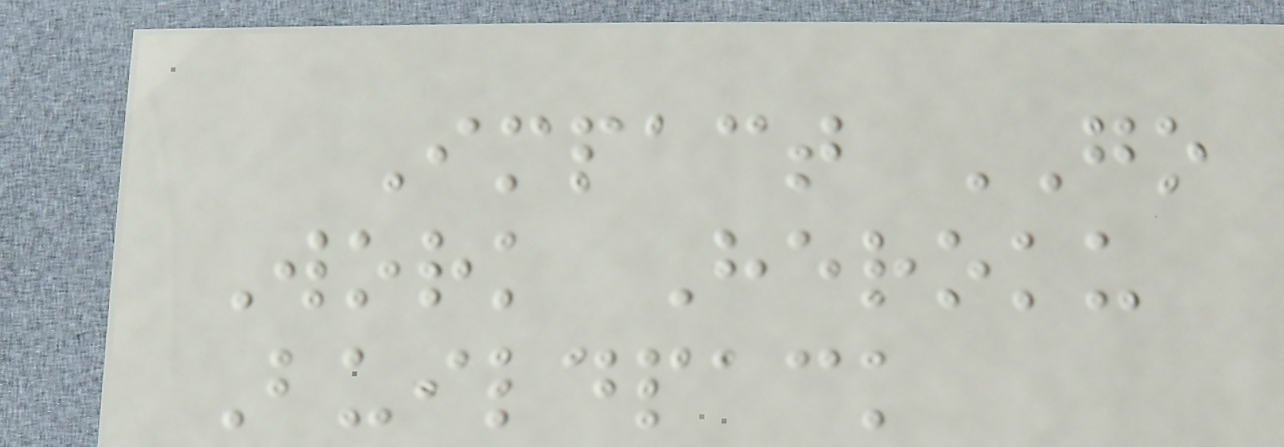Impact GO
Work Heroku
Buildpack
